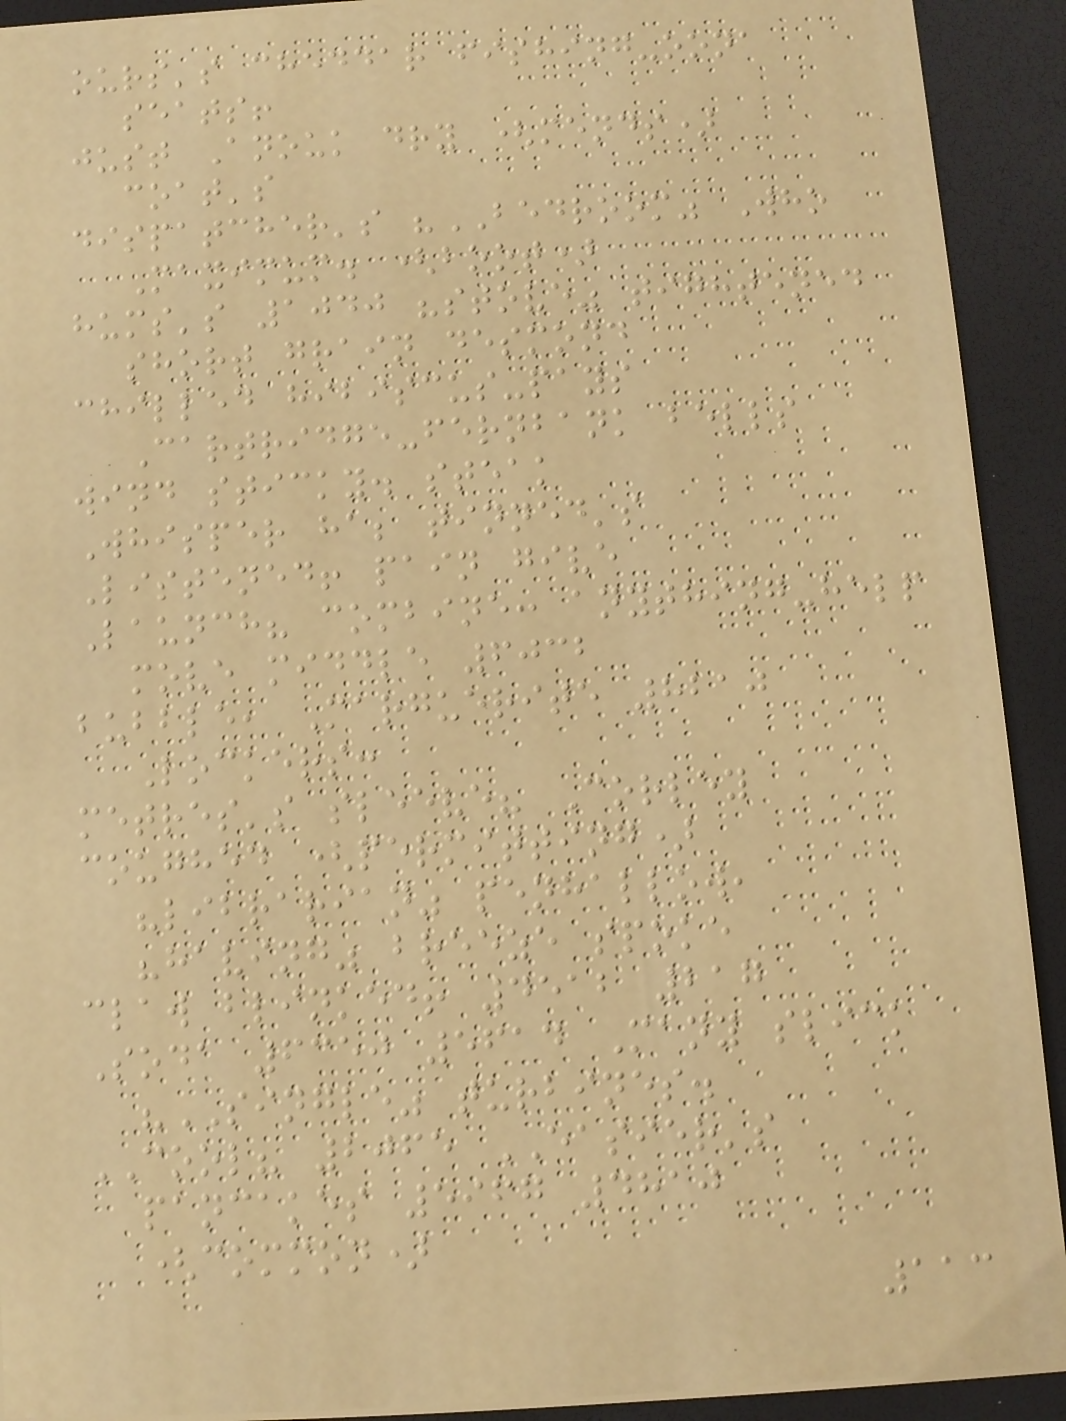ours's cheddar fishing-oona
seats!
just Anouk dry (mends)
coat's
dispatcher's "BEDROOM" Who
Maximum. (boot)
hums's 1040 "stove" tightened
short grain desmond
chilled hibiscus-pays
Cartridge-fernbank bells
wind sticky. steak
Whisper ha; tinned's
Listened! pain give
Launch? combine: anything-help
move middle 6032
bubble, Marguerite 8210
Lockers:
metres's sleeve? Corley
coughed (permitting)
"librarian" penhallow,
"having" breeze spoke
claw blinked! 4512 217
Soda 6350 5614 Many slick
"SINGLE" turbines.
COOL? 2065 EASIER's
pancakes 5967 4810
(common)
113
